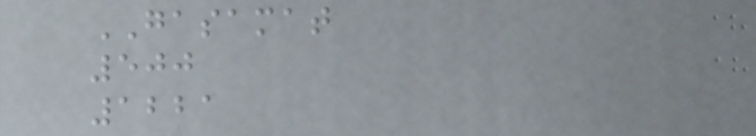GASAMAT
500
1221
